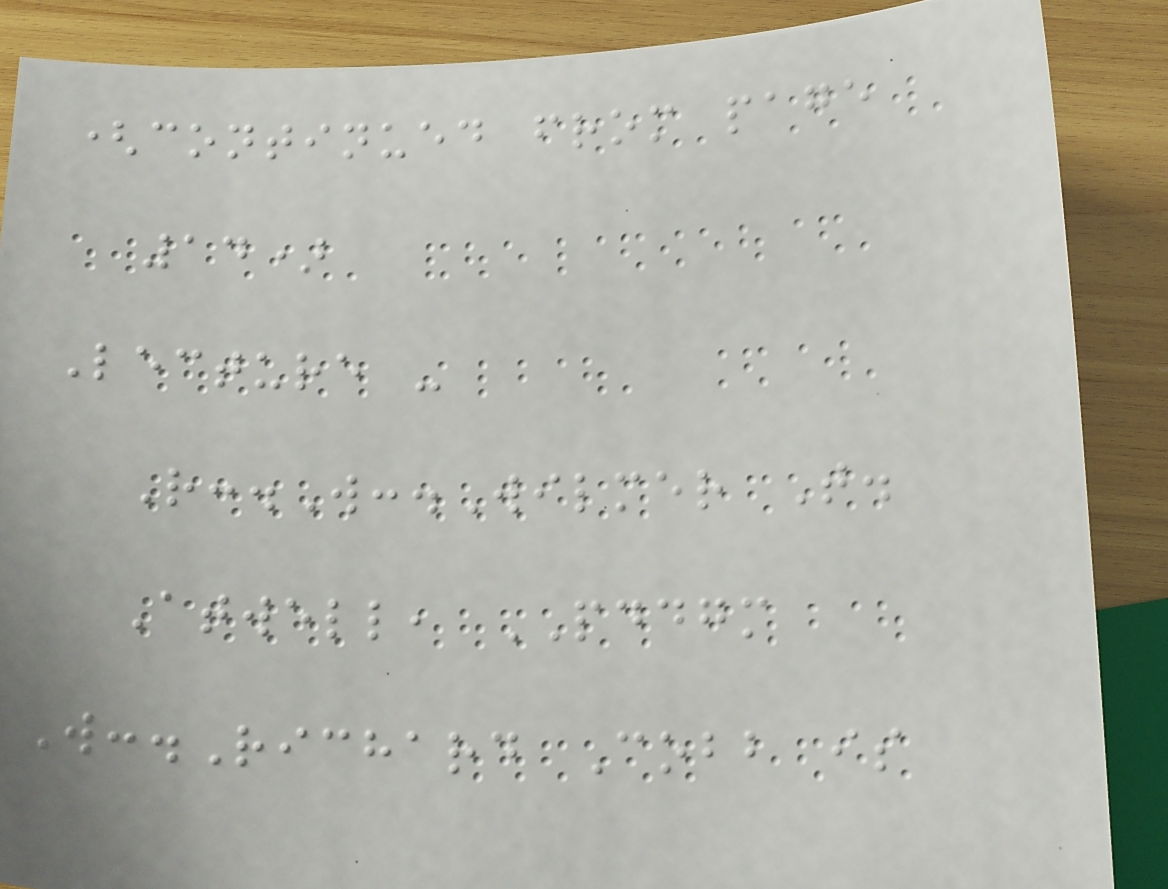(continued from page
14)
Lecture -
R:.W:.Wilmer T.
Atwell, PDDGM
W:.Richard Cobb is
